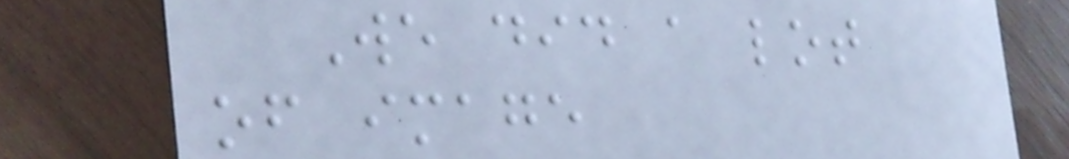We did a lot
of image
